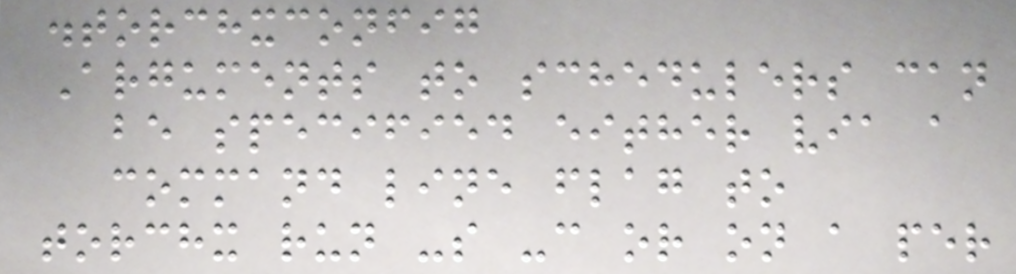.torchxconfig
Arguments to schedulers can
be specified either via a
command line flag to
torchx run -s -c or on a per
